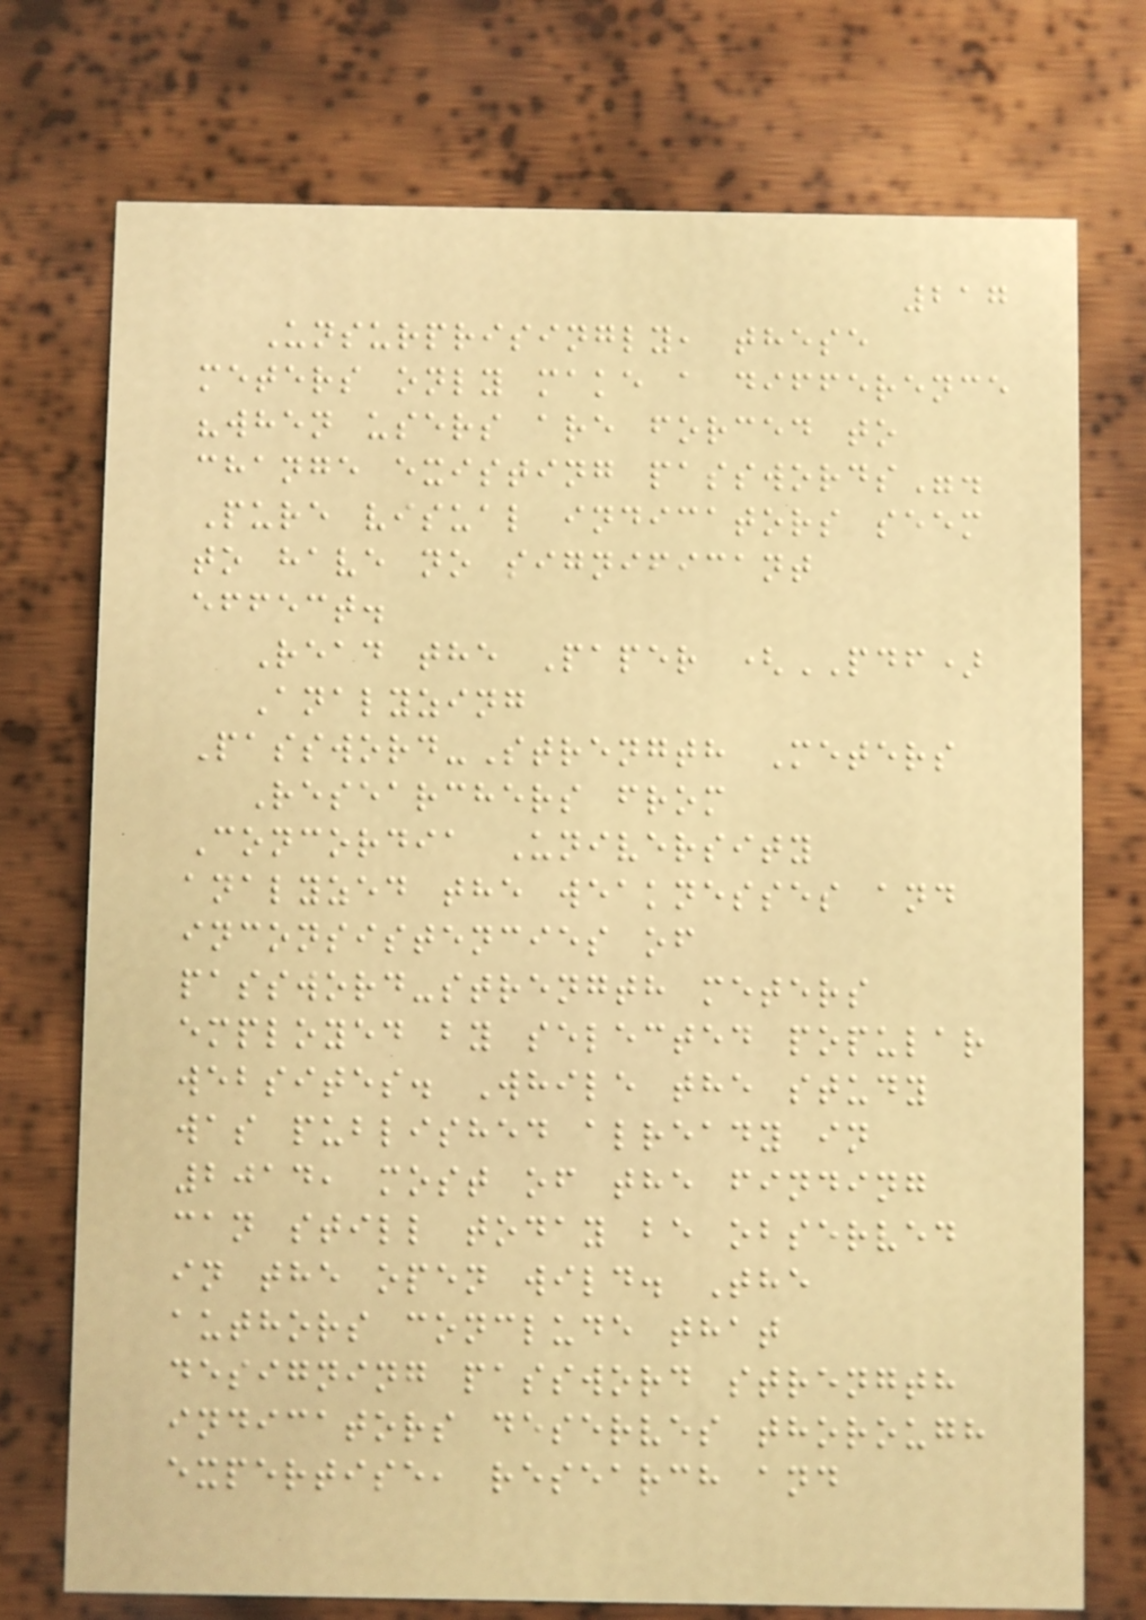217
Unsurprisingly, these
meters only make a difference
"when users are forced to
change existing passwords".
Pure visual indicators seem
to have no significant
effect.
Read the Paper (PDF)
Analyzing
Password-Strength Meters
Researchers from
Concordia University
analyzed the weaknesses and
inconsistencies of
password-strength meters
employed by selected popular
websites. While the study
was published already in
2014, most of the finding
can still today be observed
in the open wild. The
authors conclude that
designing password strength
indicators deserves thorough
expertise, research and
